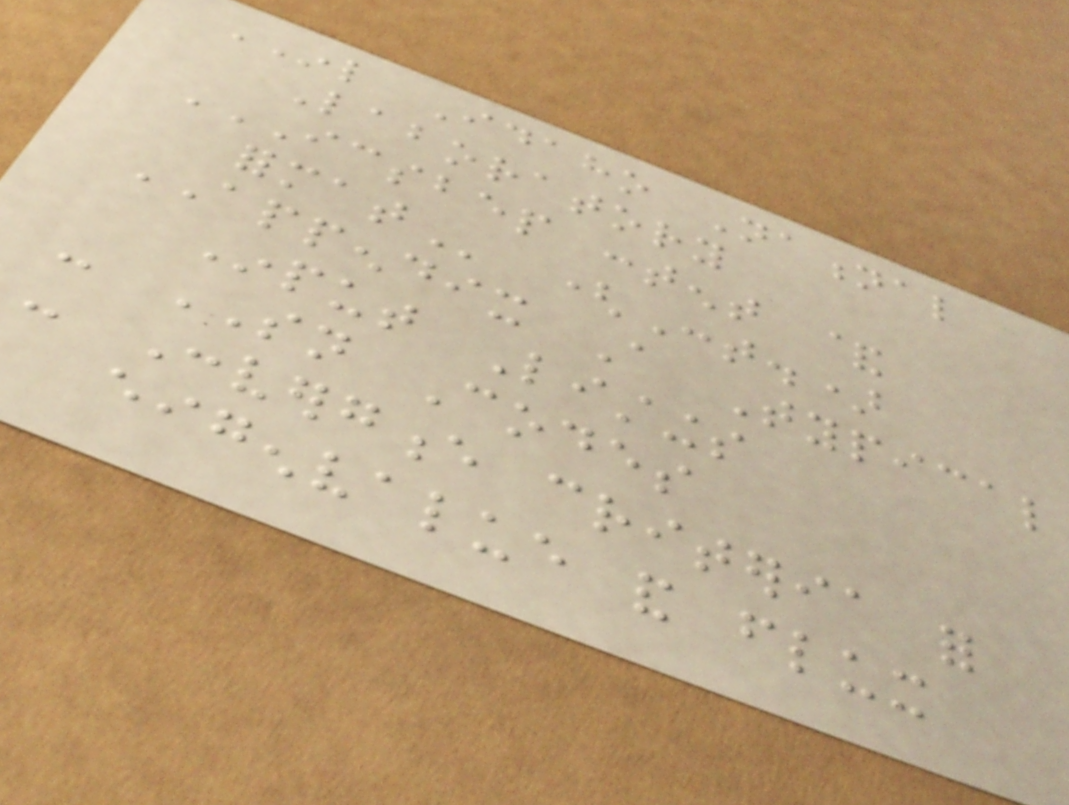INL Idaho National
Laboratory
ICSBEP CONTENT &
FORMAT (Cont.)
APPENDIX A Typical
Input Listings
- SN Codes
- Convergence criteria for
eigenvalue and flux
